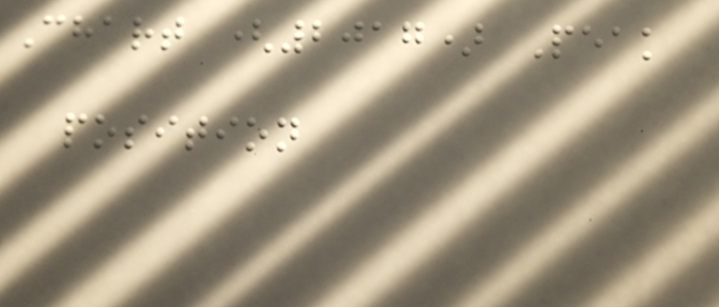Chart (2017) Peak
position
